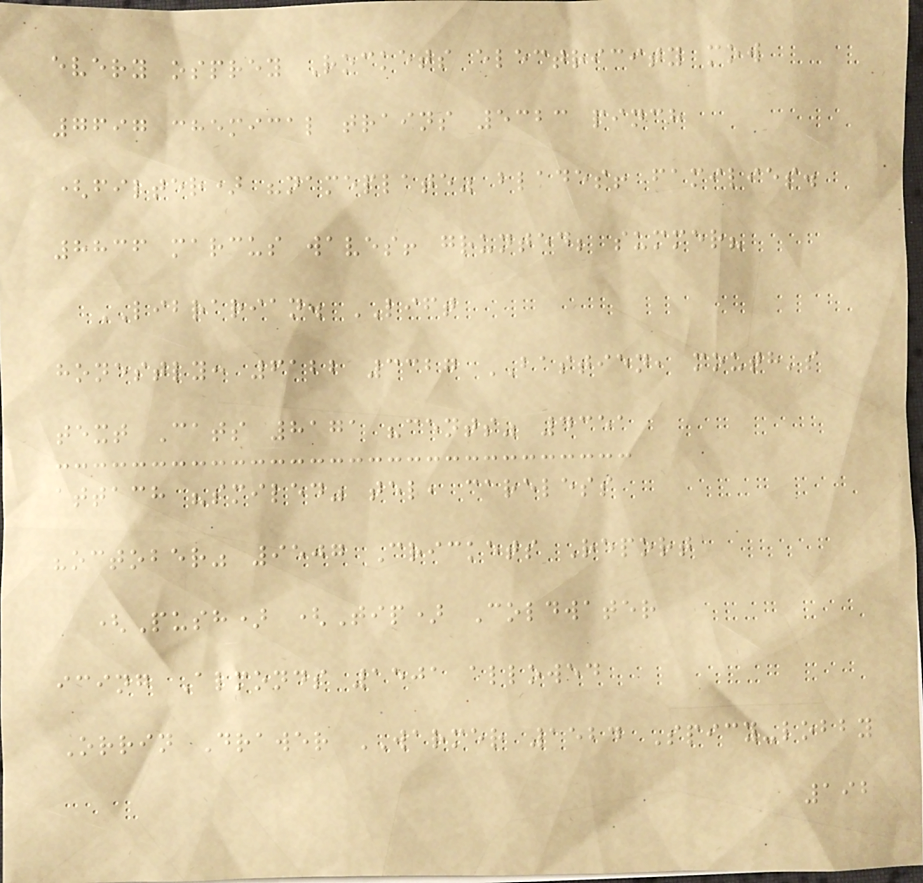every osprey Rockets electricity mow
7697 chemical trains 5323 pinch
(filter) "nameplate" blades! families.
8836 marcus waves! grunted; summer?
LIBRARIAN. LIFT
honestly: 6122 3327 BASTIEN, mouth's
text Cats 8171 "cents" 4351
attach "smiled" tel, careless
"october" 9507 Crickets Report
(Push) (Tip) Coldwater
icing Almonds 1501 allowed
Orrin Drawer WARMER 1524 Spicy-lobby
192
